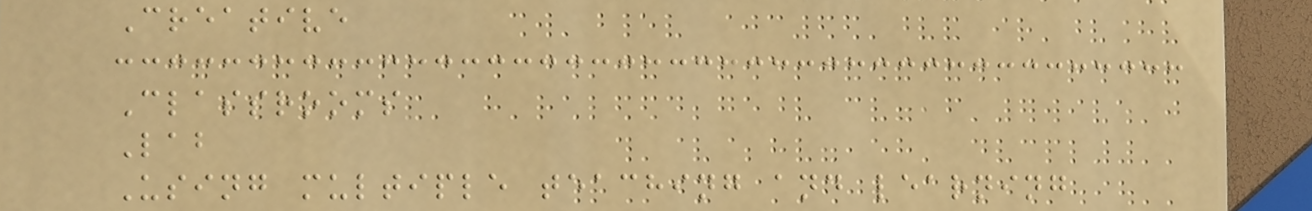Creative
Classrooms
Lab
Using multiple teaching and learning
